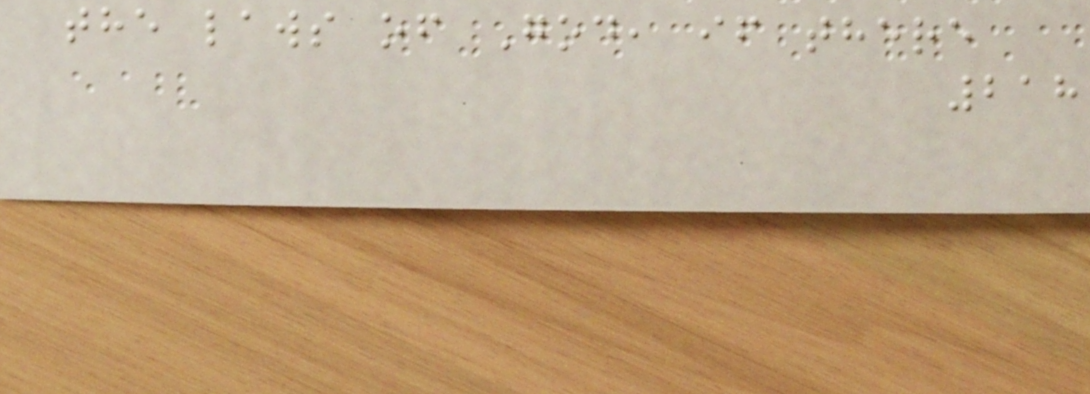the laws of God, if there
218
